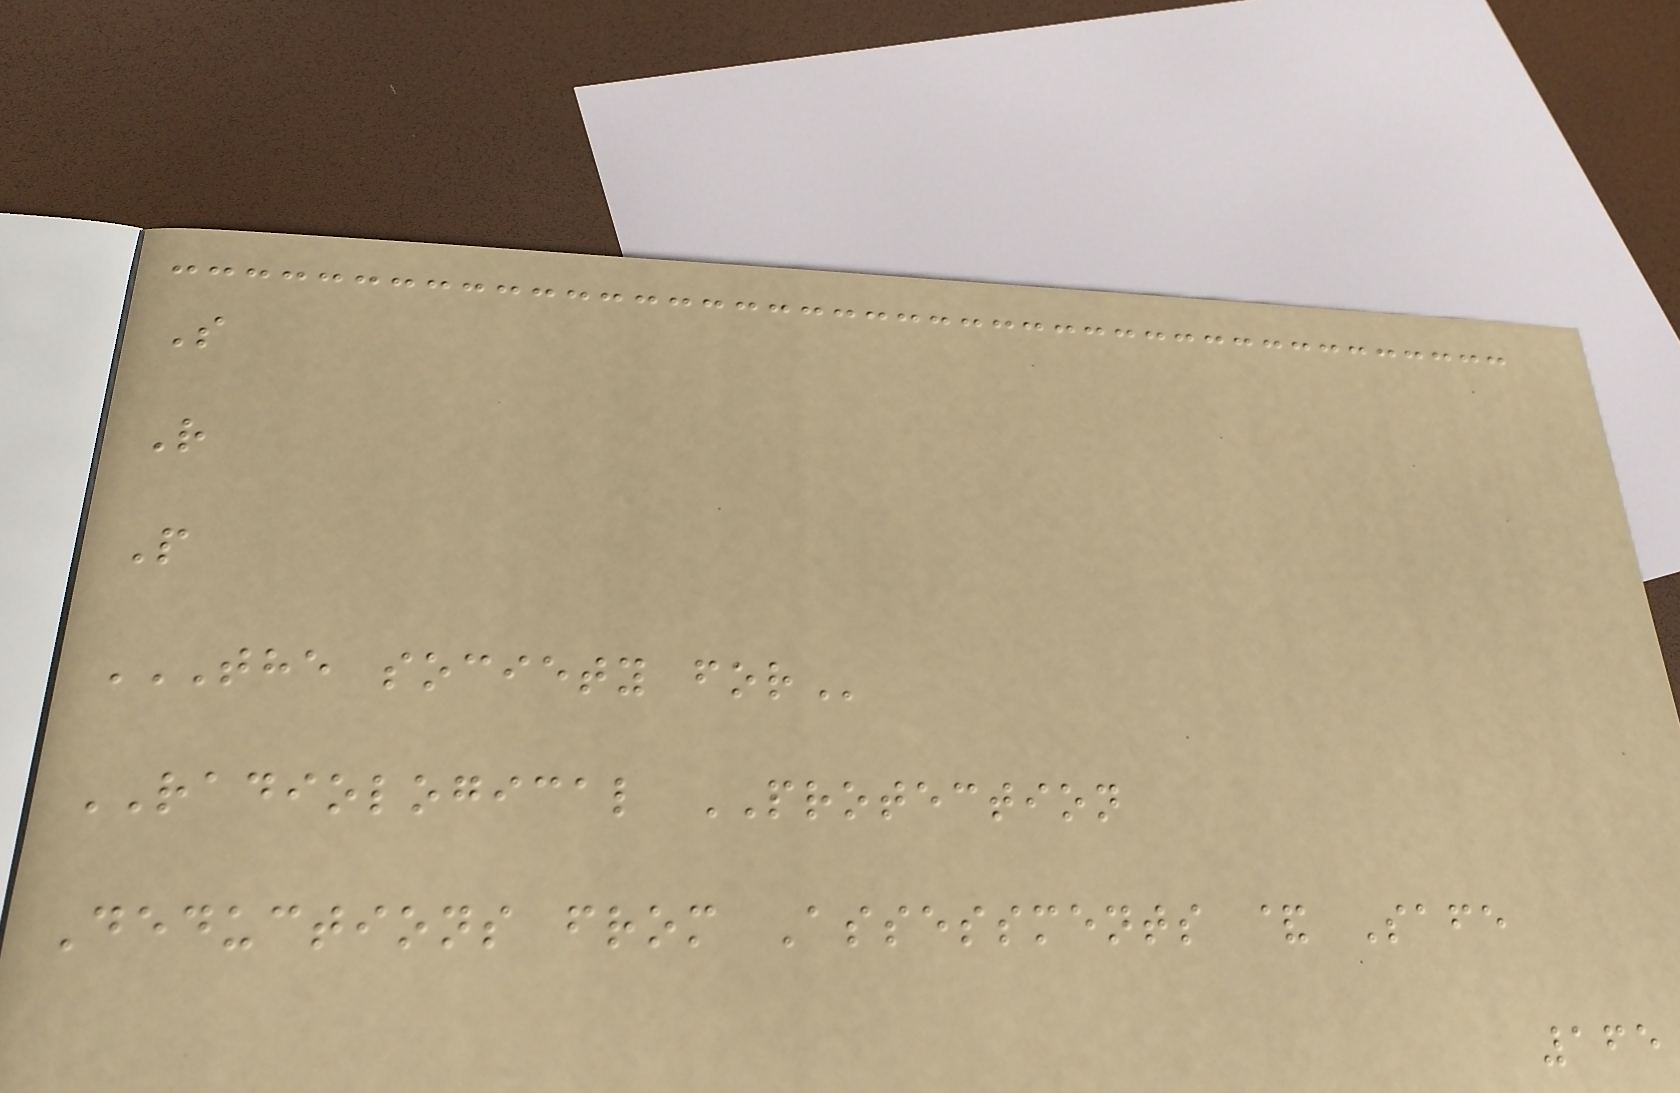S
R
P
THE SOCIETY FOR
RADIOLOGICAL PROTECTION
Deductions from Assessments & Safe
165
